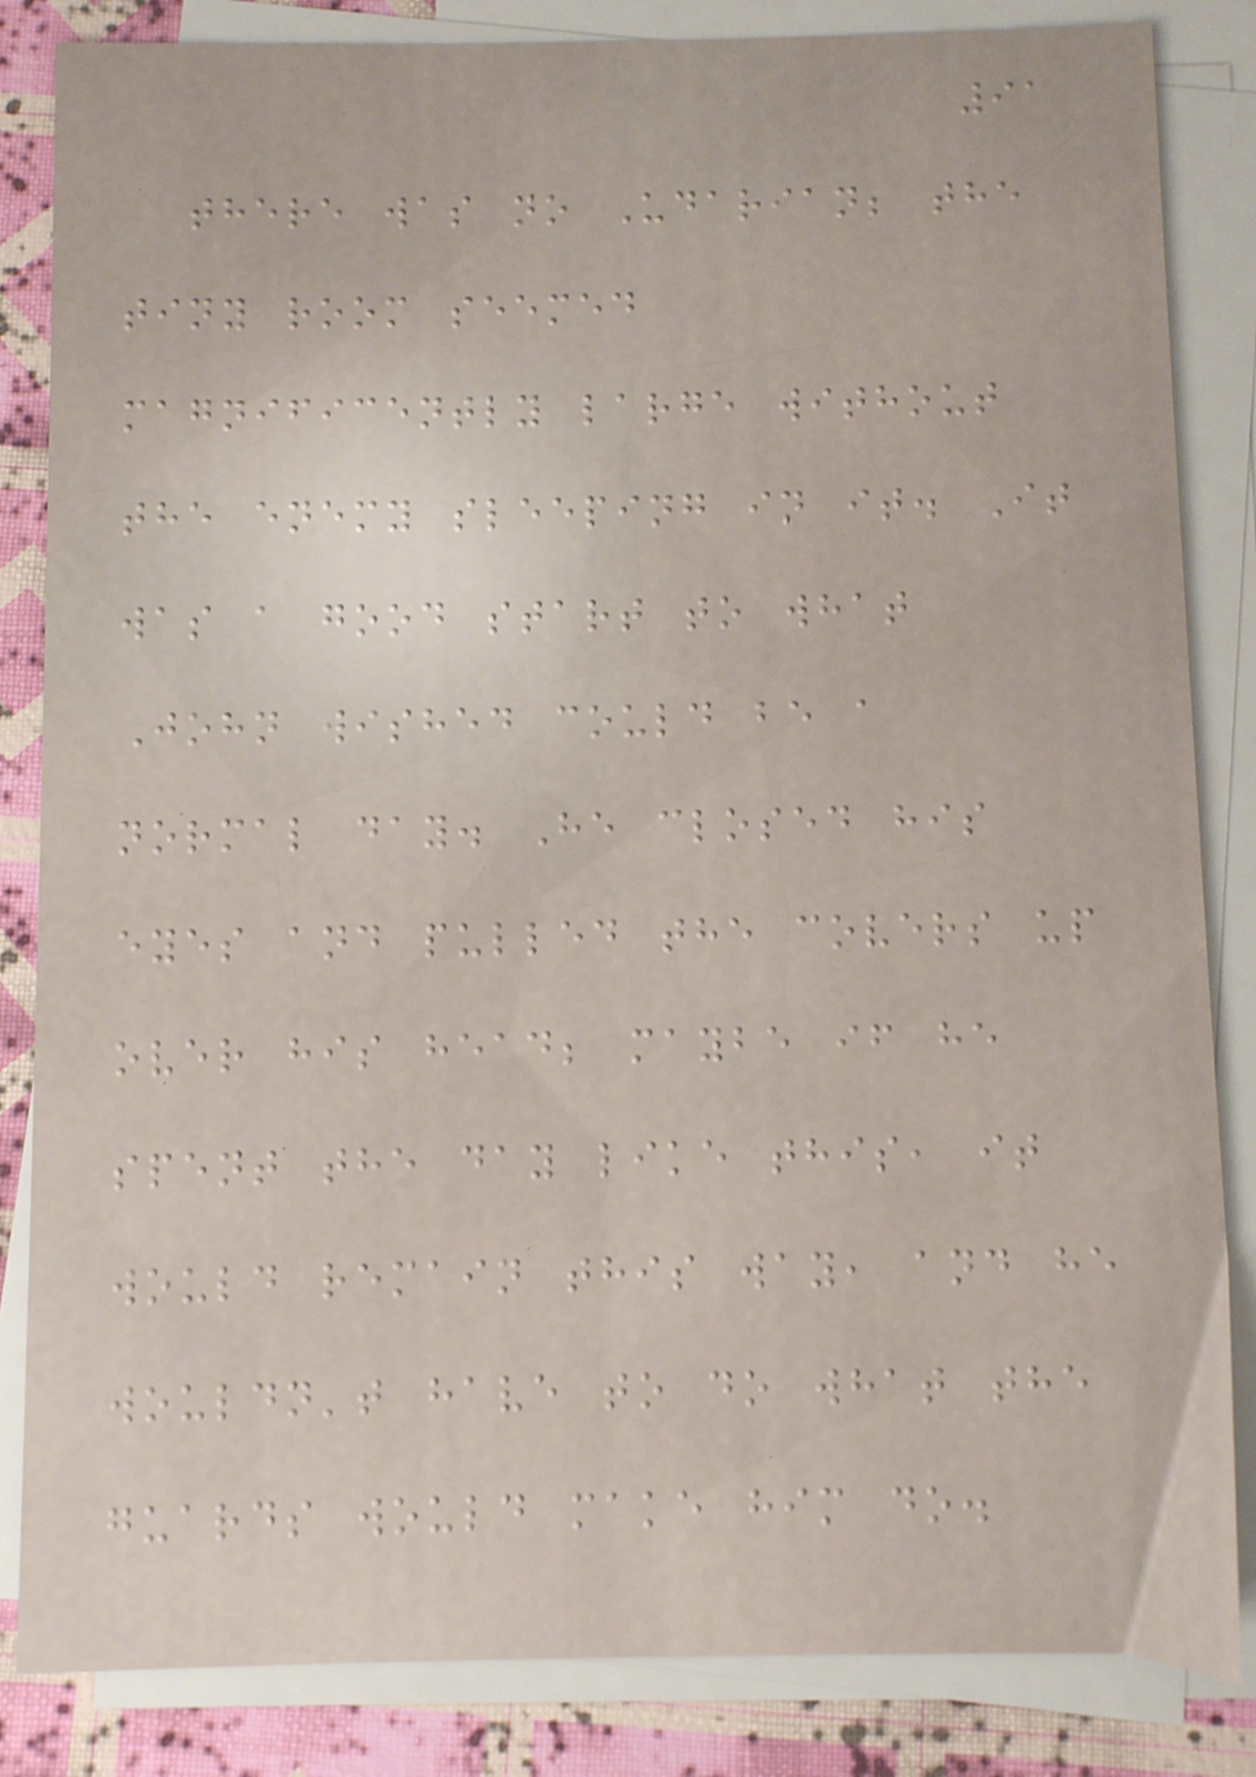91
there was no Udarian; the
tiny room seemed
magnificently large without
the enemy sleeping in it. It
was a good start to what
John wished could be a
normal day. He closed his
eyes and pulled the covers up
over his head; maybe if he
spent the day like this, it
would remain this way, and he
wouldn't have to do what the
guards would make him do.
